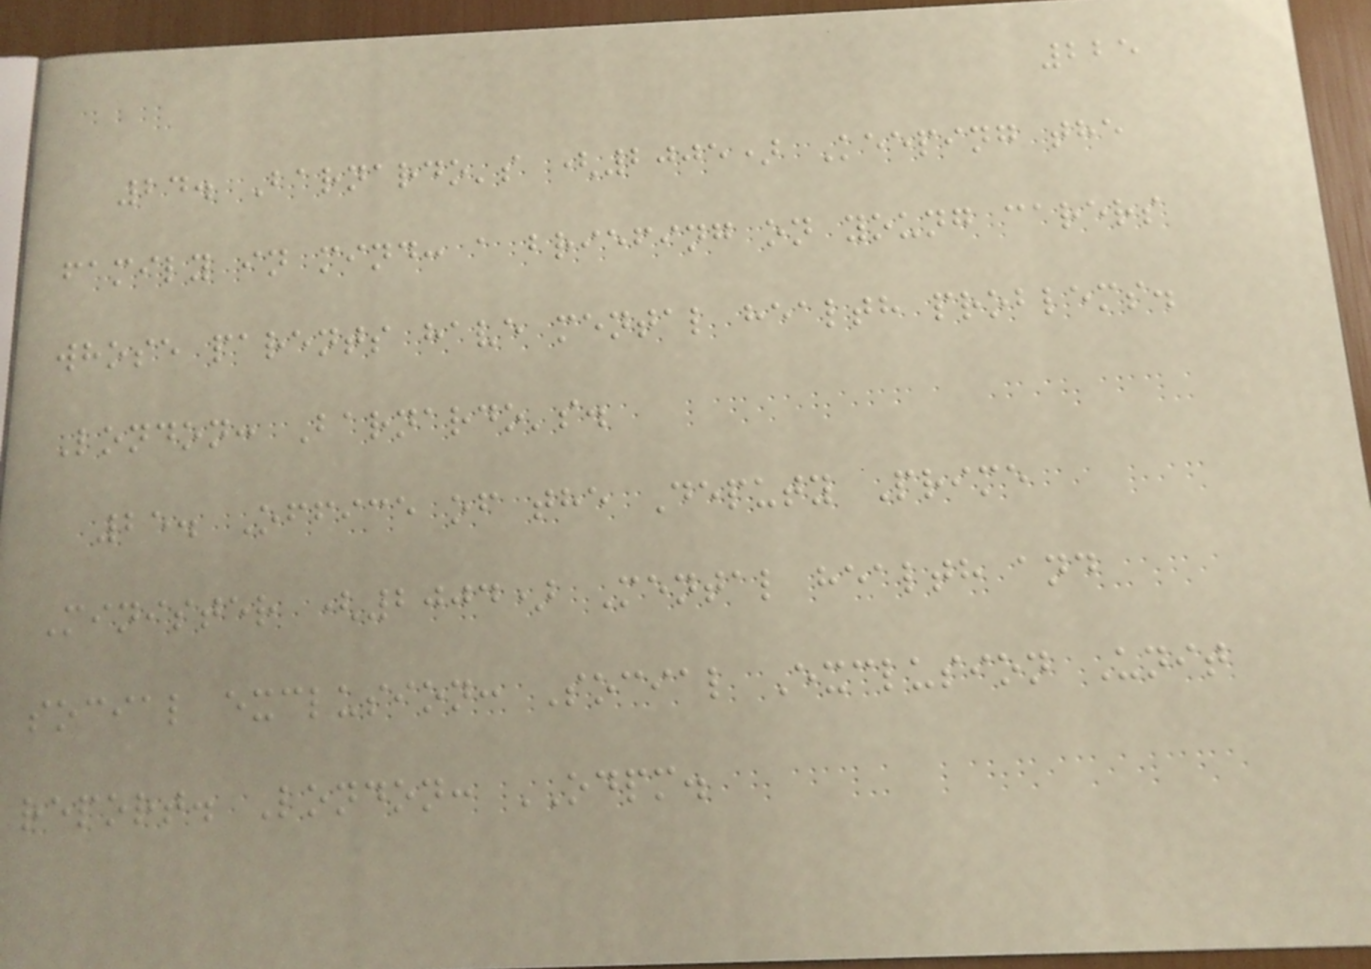225
24. Barnardo's (2005) Keeping the
family in mind: a briefing on young carers
whose parents have mental health problems.
London: Barnardo's.
25. Office of the Deputy Prime
Minister (2004) Mental health and
social exclusion: Social Exclusion Unit
report. London: ODPM.
